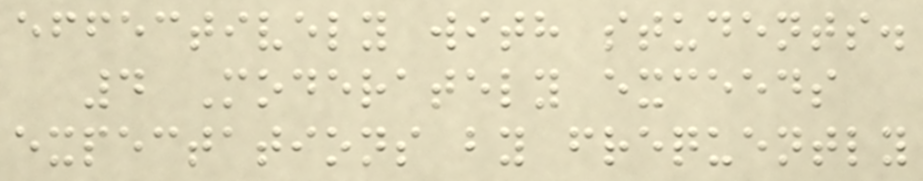effectively with students.
4 Moderately exceeds
expectations by frequently
